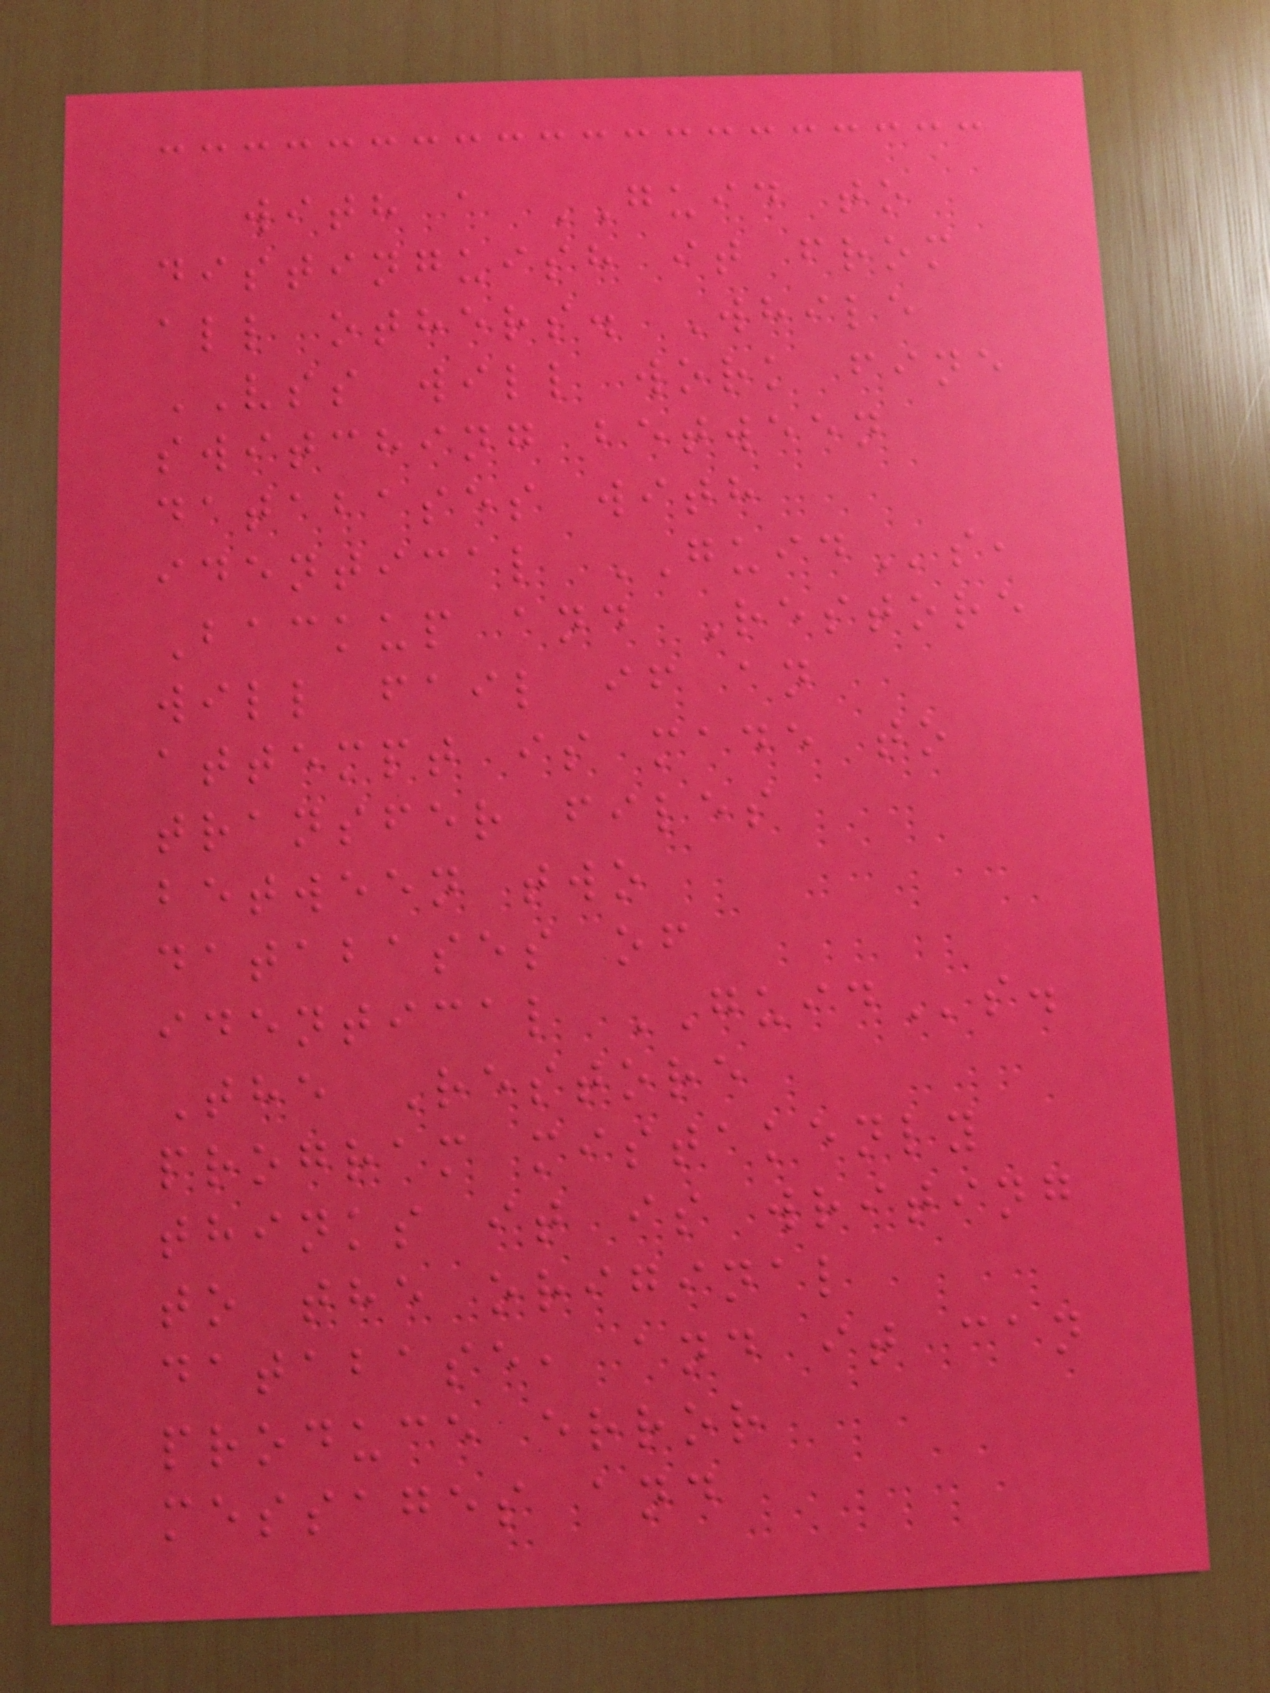with a GUID to
distinguish it from
all others. While
VSS will work fine
switching between
databases with
identical GUIDs,
Backup and Restore
will fail if an
attempt is made to
transfer files
between two
databases of
identical GUIDs.
The Restore
program mistakenly
thinks it is writing
to the original
database, and it can
produce error
messages and
